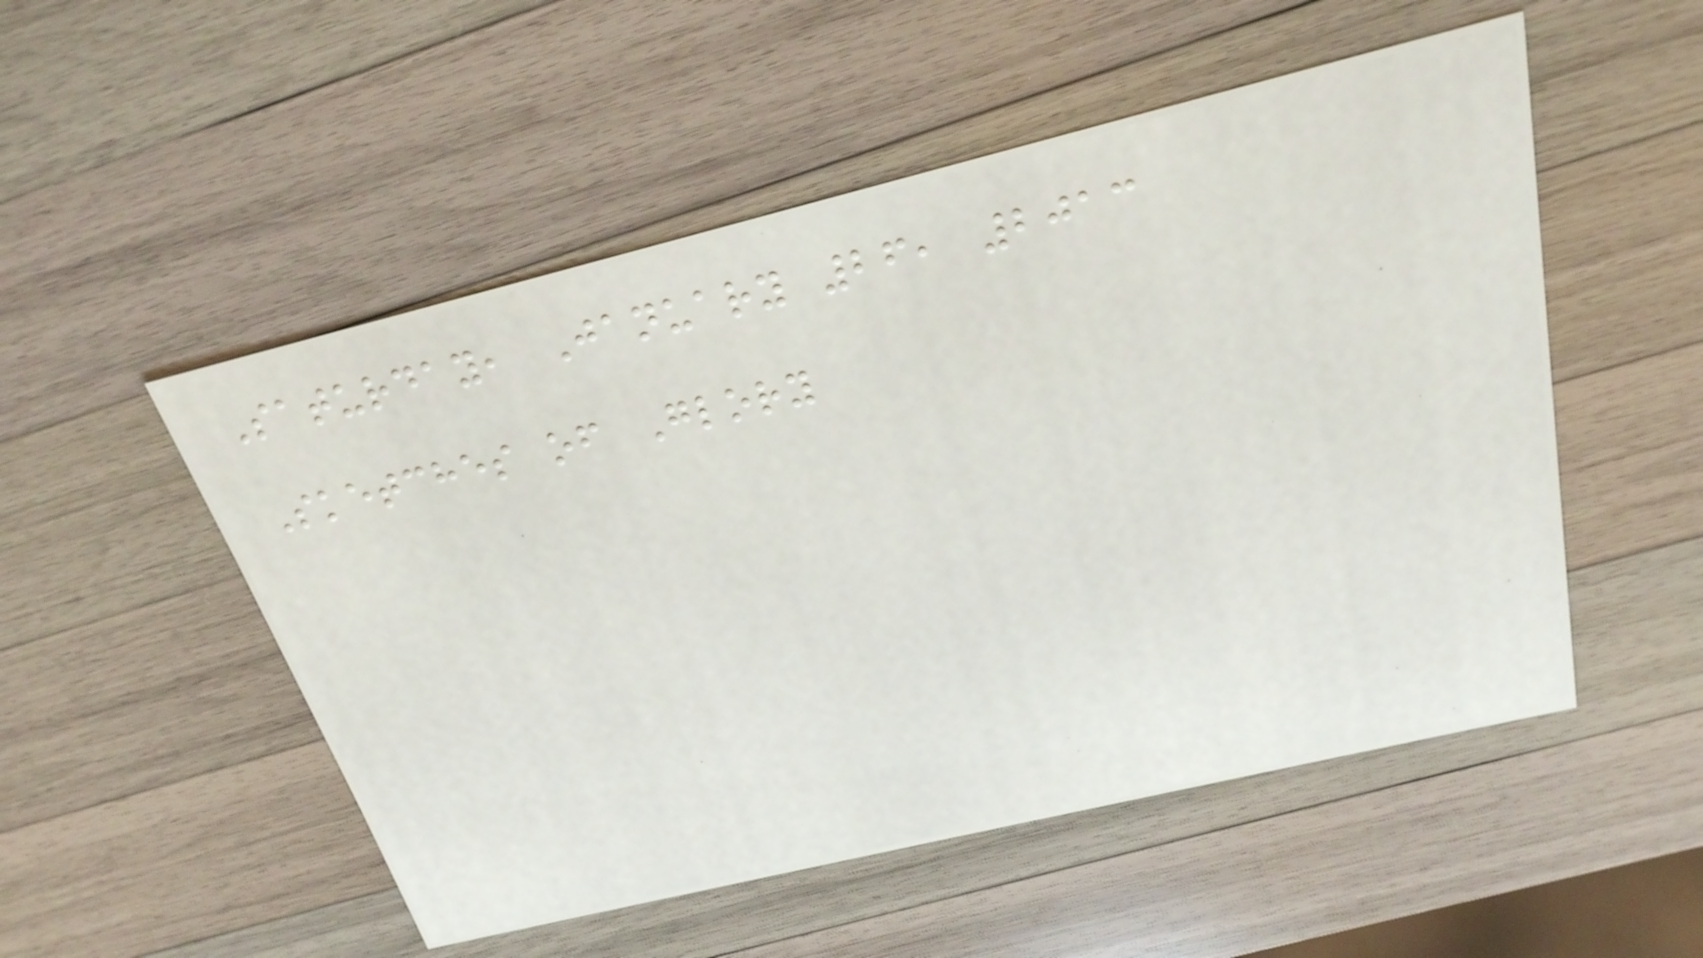Saturday, January 26, 2013
Sketches of Glory
